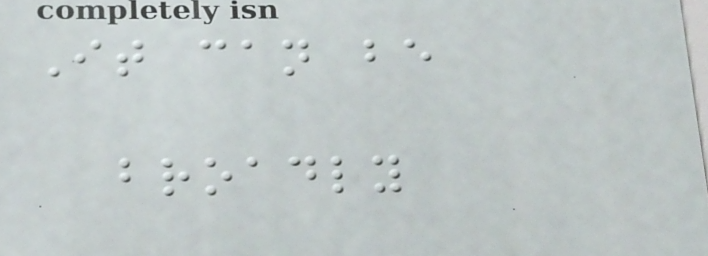It can be
broadly
